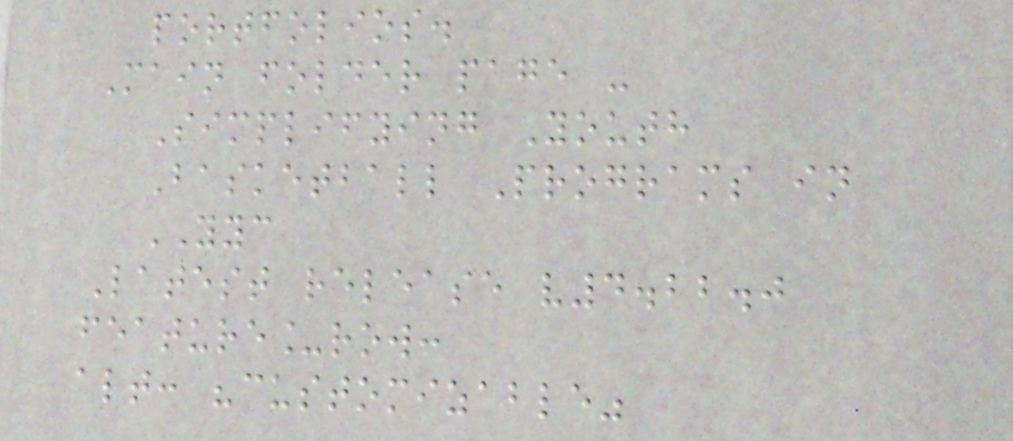portfolios.
Main folder page -
Simplifying Youth
Basketball Programs in
YYC
Latest release v4.22.0
feature_row:
alt: "customizable"
